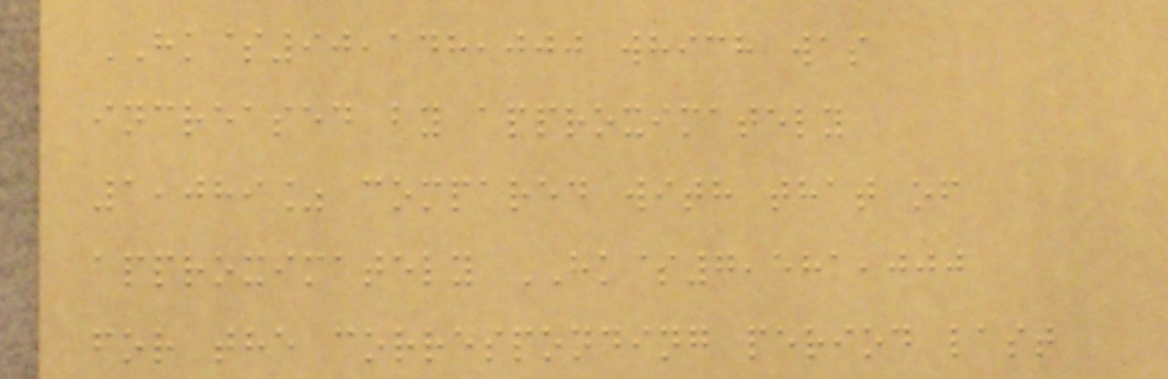HK$90,148,000 which was
increased by approximately
1,089% compared with that of
approximately HK$7,581,000
for the corresponding period last
